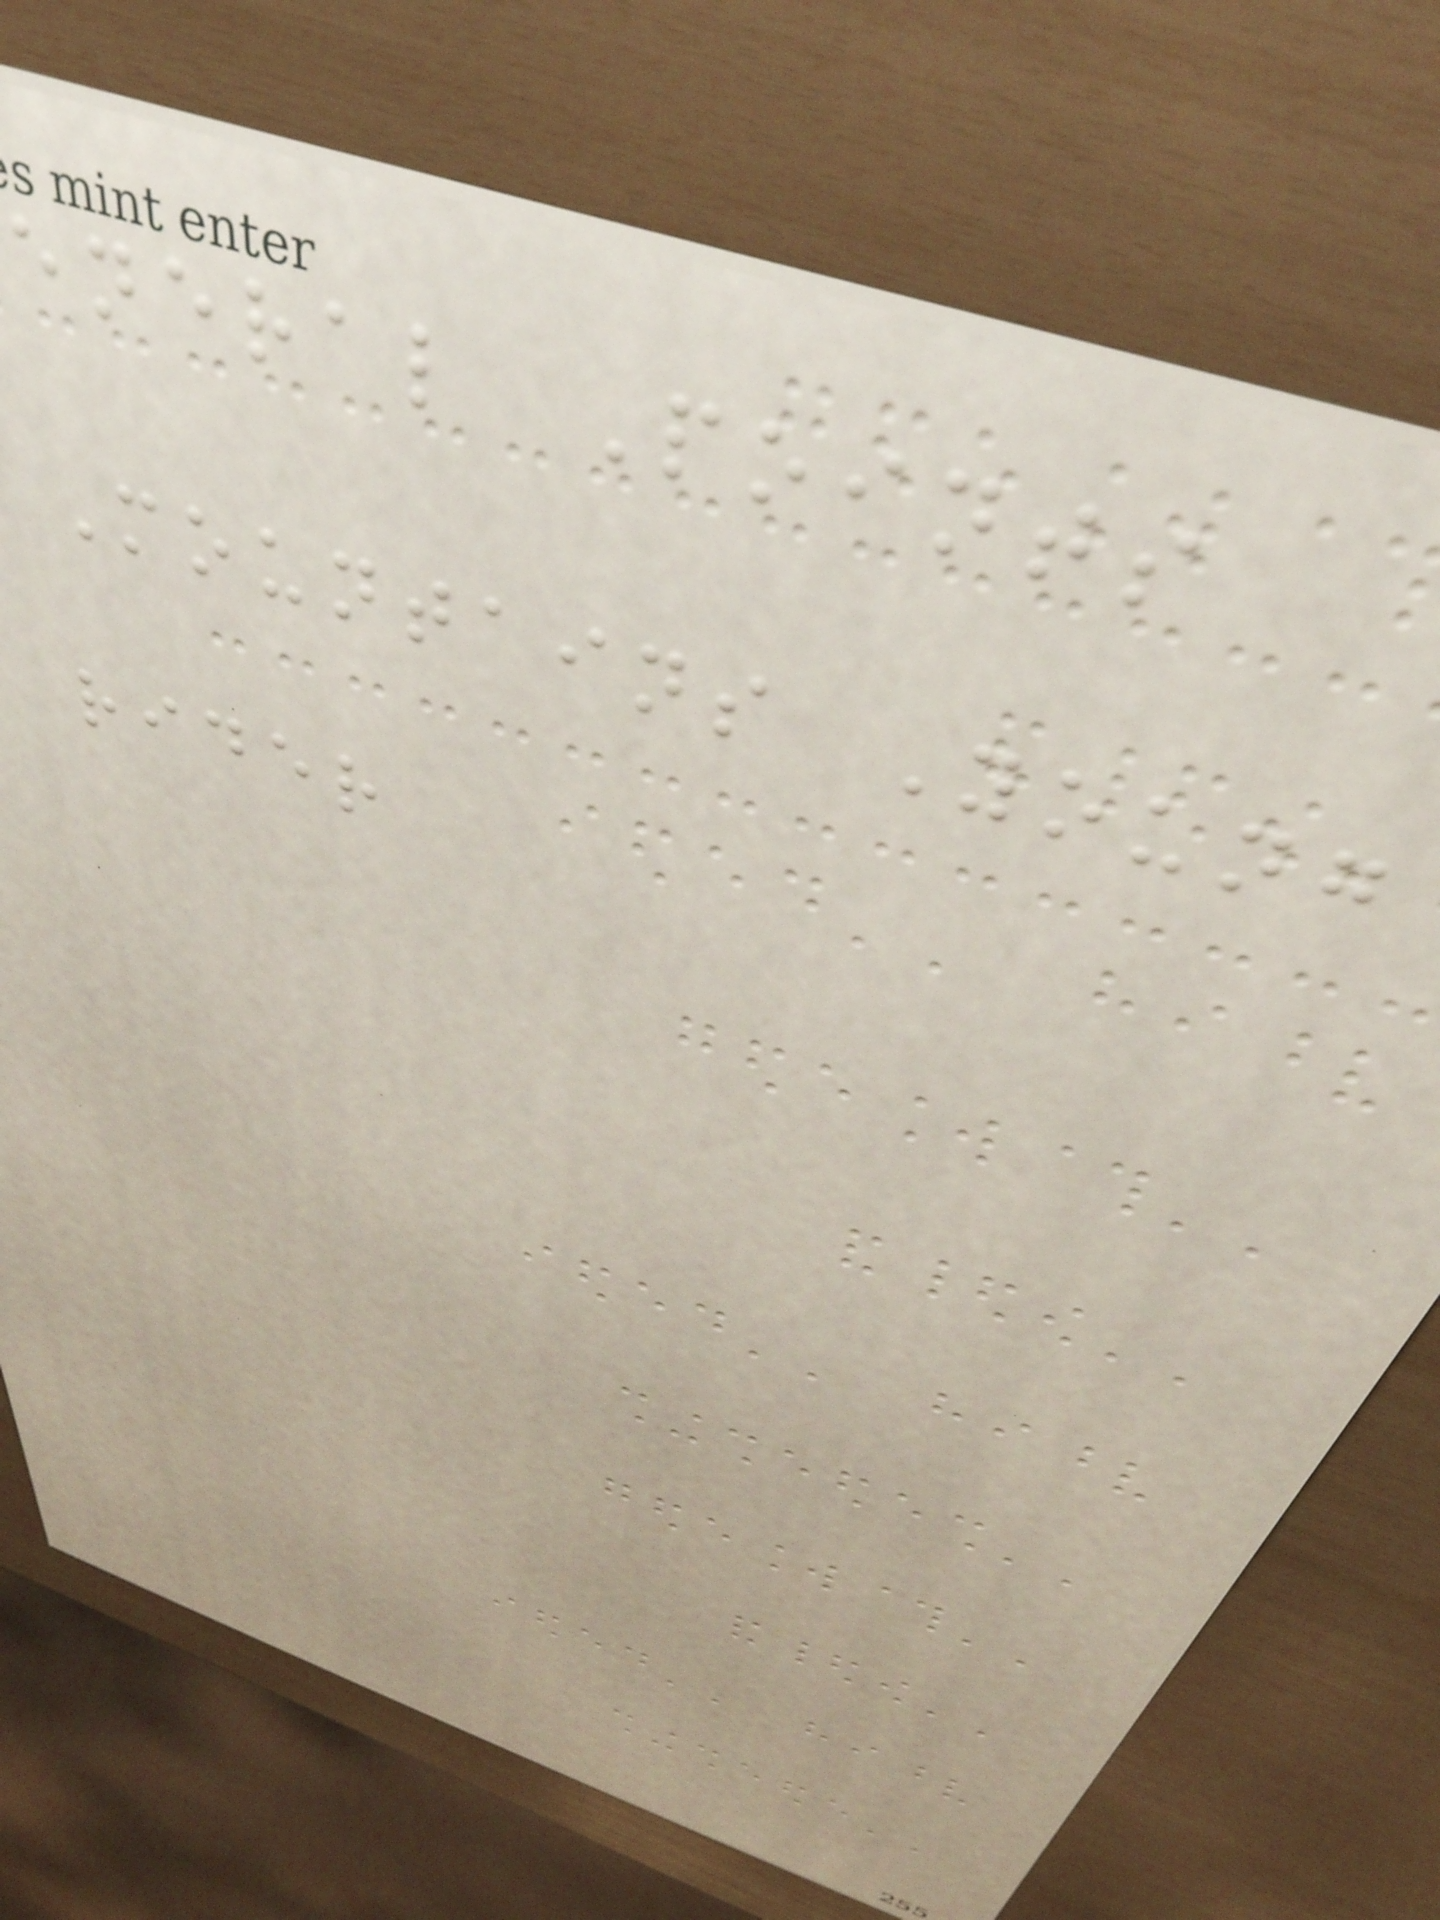eneral Points
Mountains Young
rider
